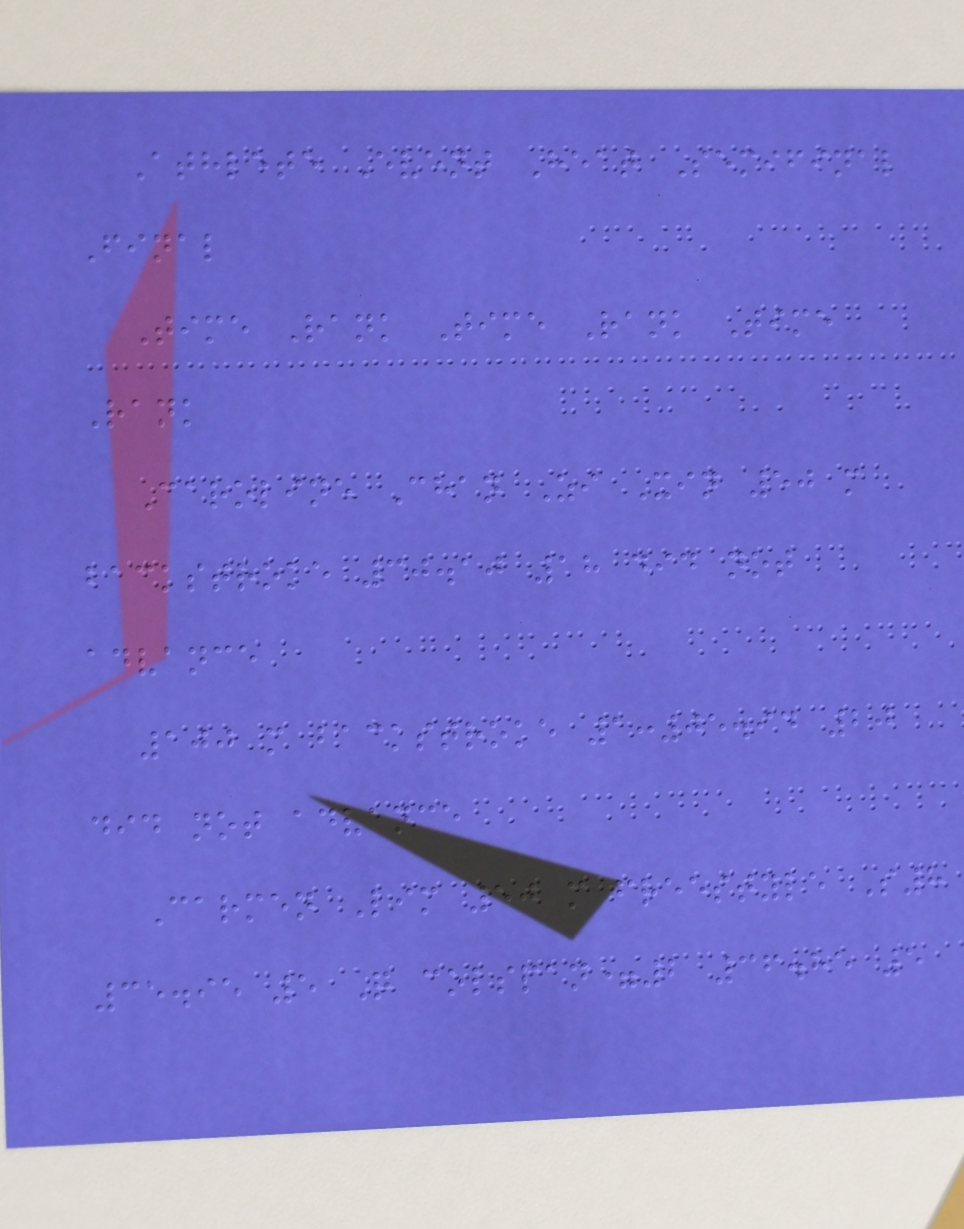Athlete Event Heat Semifinal
Final
Time Rank Time Rank Time
Rank
Caroline Chan Zi Xin 50 m
backstroke 30.10 18 did not
advance
100 m backstroke 1:05.94 20
did not advance
Carmen Lim 50 m freestyle S8
35.95 5 Q colspan=2 36.85 5
